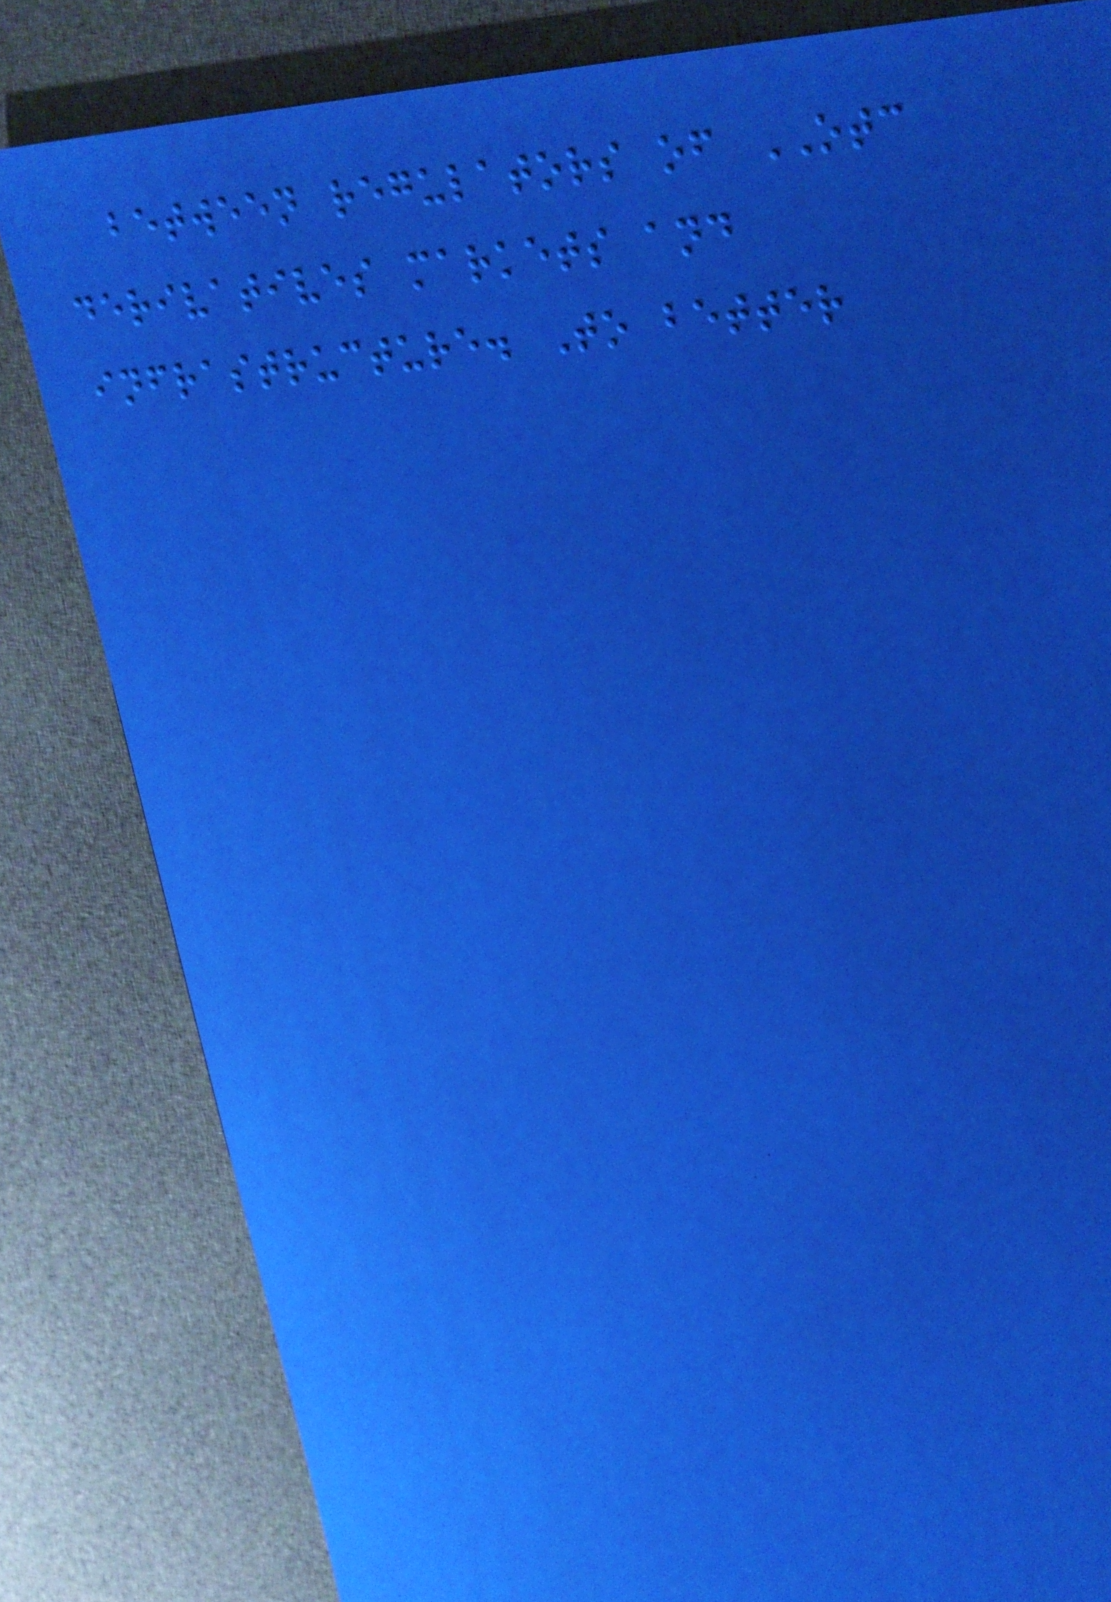between regulators of OTC
derivatives markets and
infrastructure. To better
